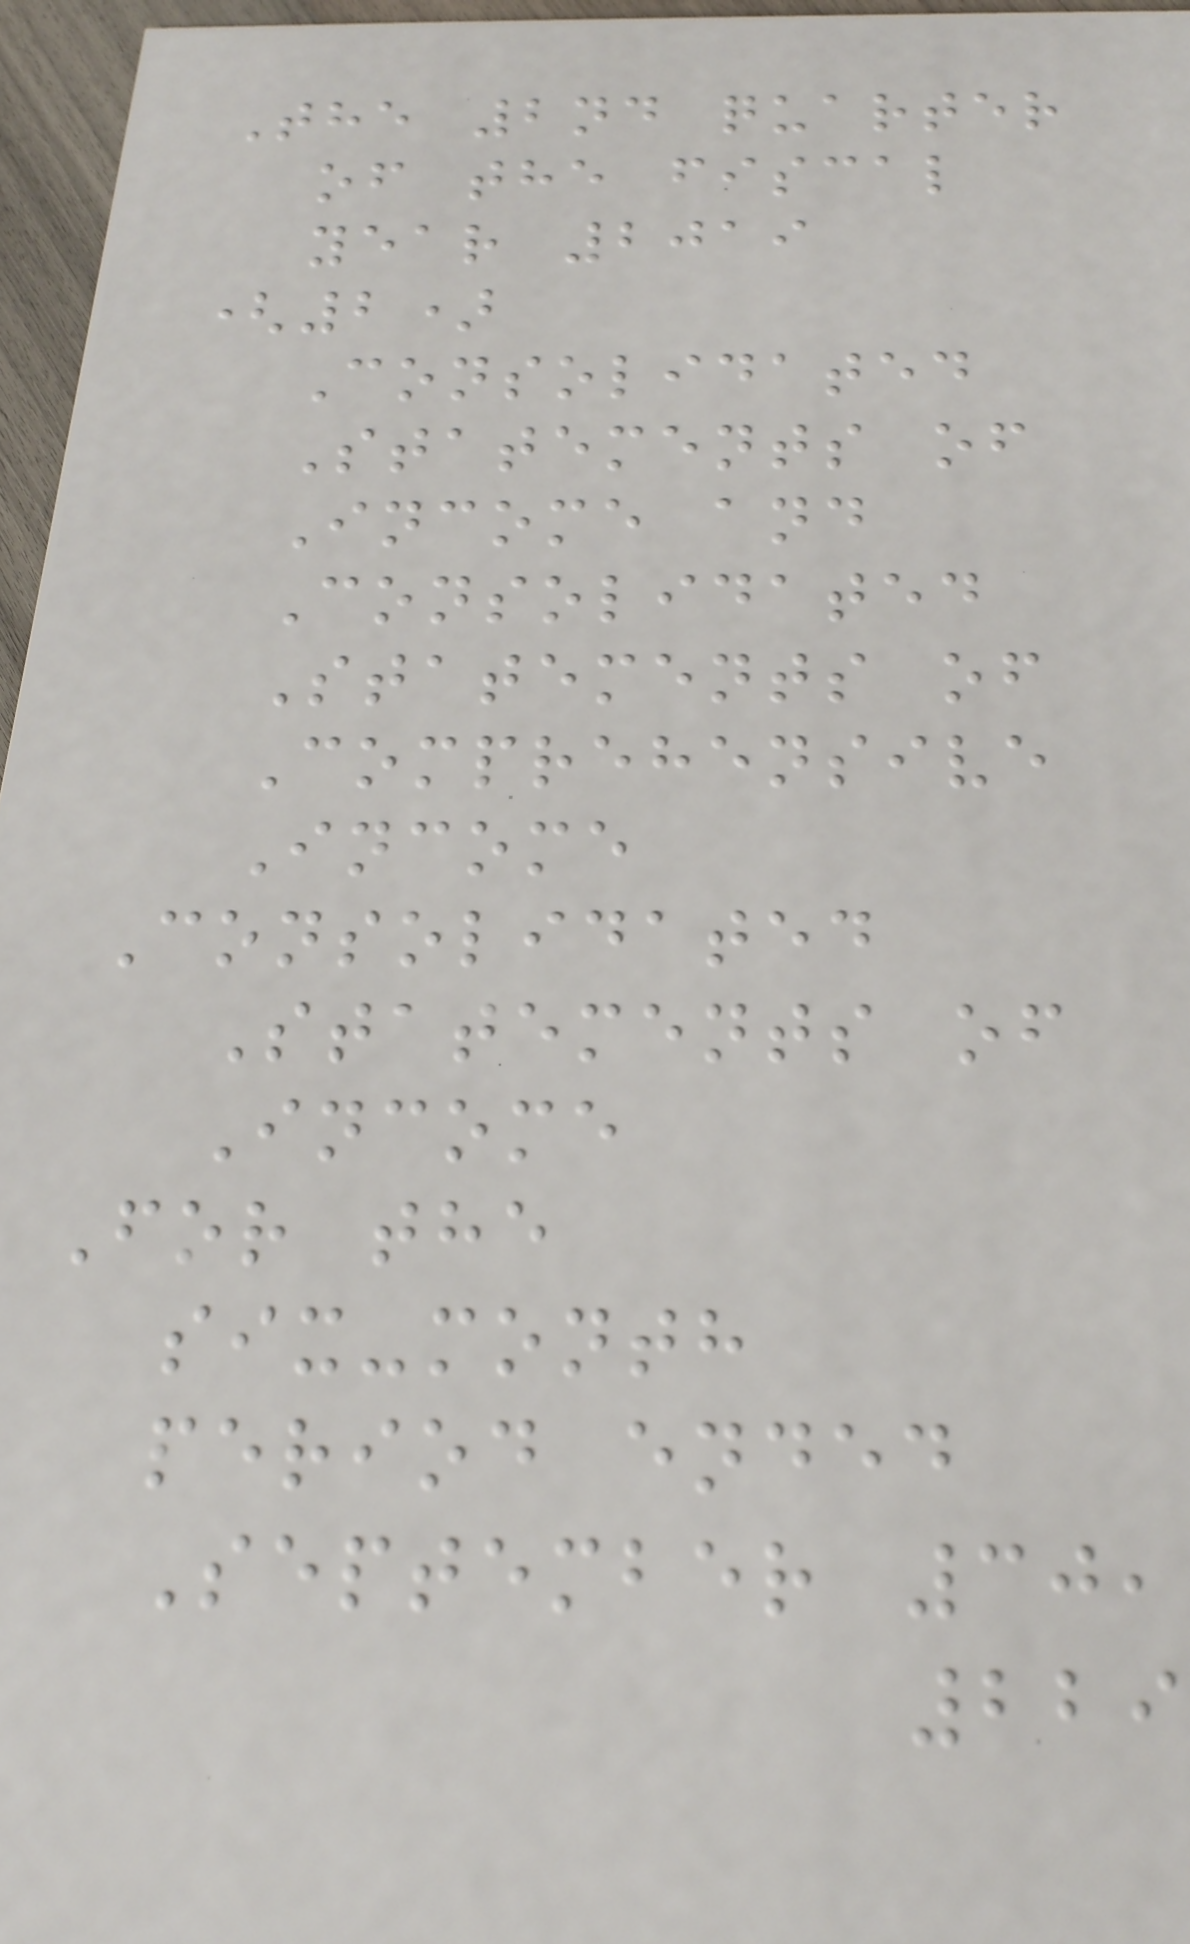The 2nd quarter
of the fiscal
year 2019
(2)
Consolidated
Statements of
Income and
Consolidated
Statements of
Comprehensive
Income
Consolidated
Statements of
Income
For the
six-month
period ended
September 30,
229
